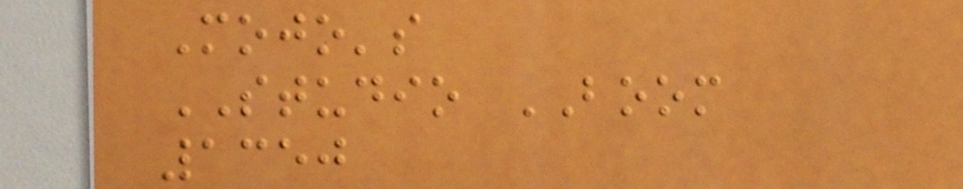Mojo's
STUDIO BOOM
1350
